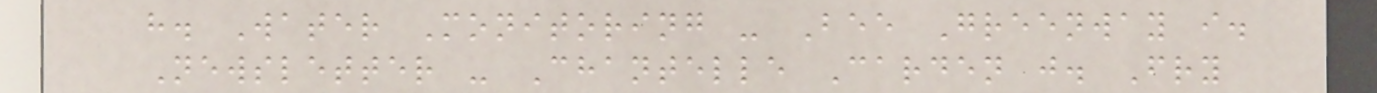h. Water Monitoring - Bee Greenway i.
Newsletter - Chantelle Carden j. Fry
